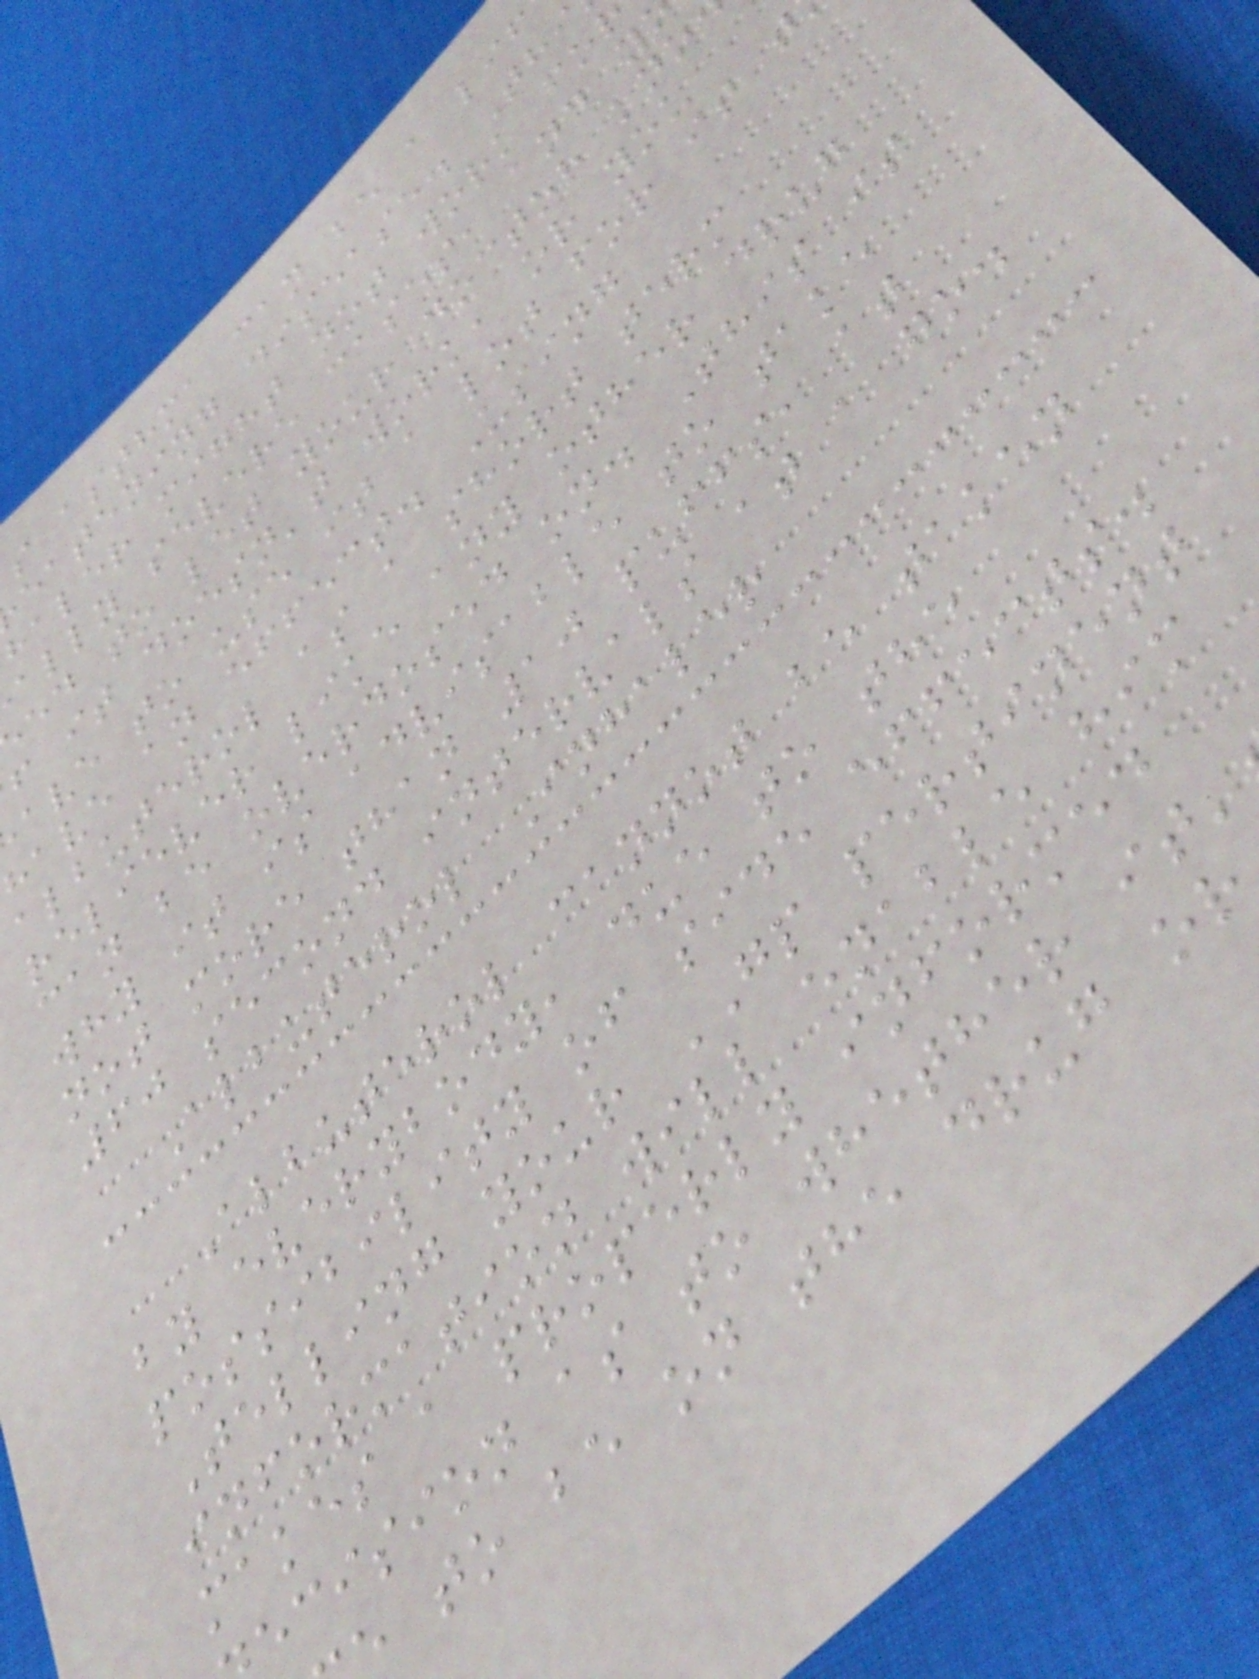s asthma can be a lif
eatening disease. Thi
haler might not work fo
ally severe cases, and y
ed to let your doctor kno
f it doesn't work, or you
ave to use it a lot for it t
have an effect. Using
albuterol as a short term
reliever like any other drug
can be overdosed on. This is
why it is advisable to take
not more than 10 puffs, at
60 second intervals at a go.
Albuterol Inhaler
Albuterol cannot be taken
by everybody, due to the
possibility of side effects.
Telling your GP pertinent
information will enable him
makes a properly informed
ecision as to whether it'
to be on the drug or
